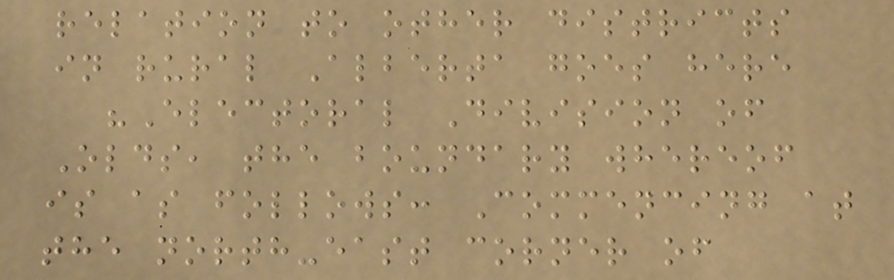relation to other districts
in rural Alberta goes here
"Electoral Division of
Olds, the boundary whereof
is as follows: Commencing at
the north-east corner of
